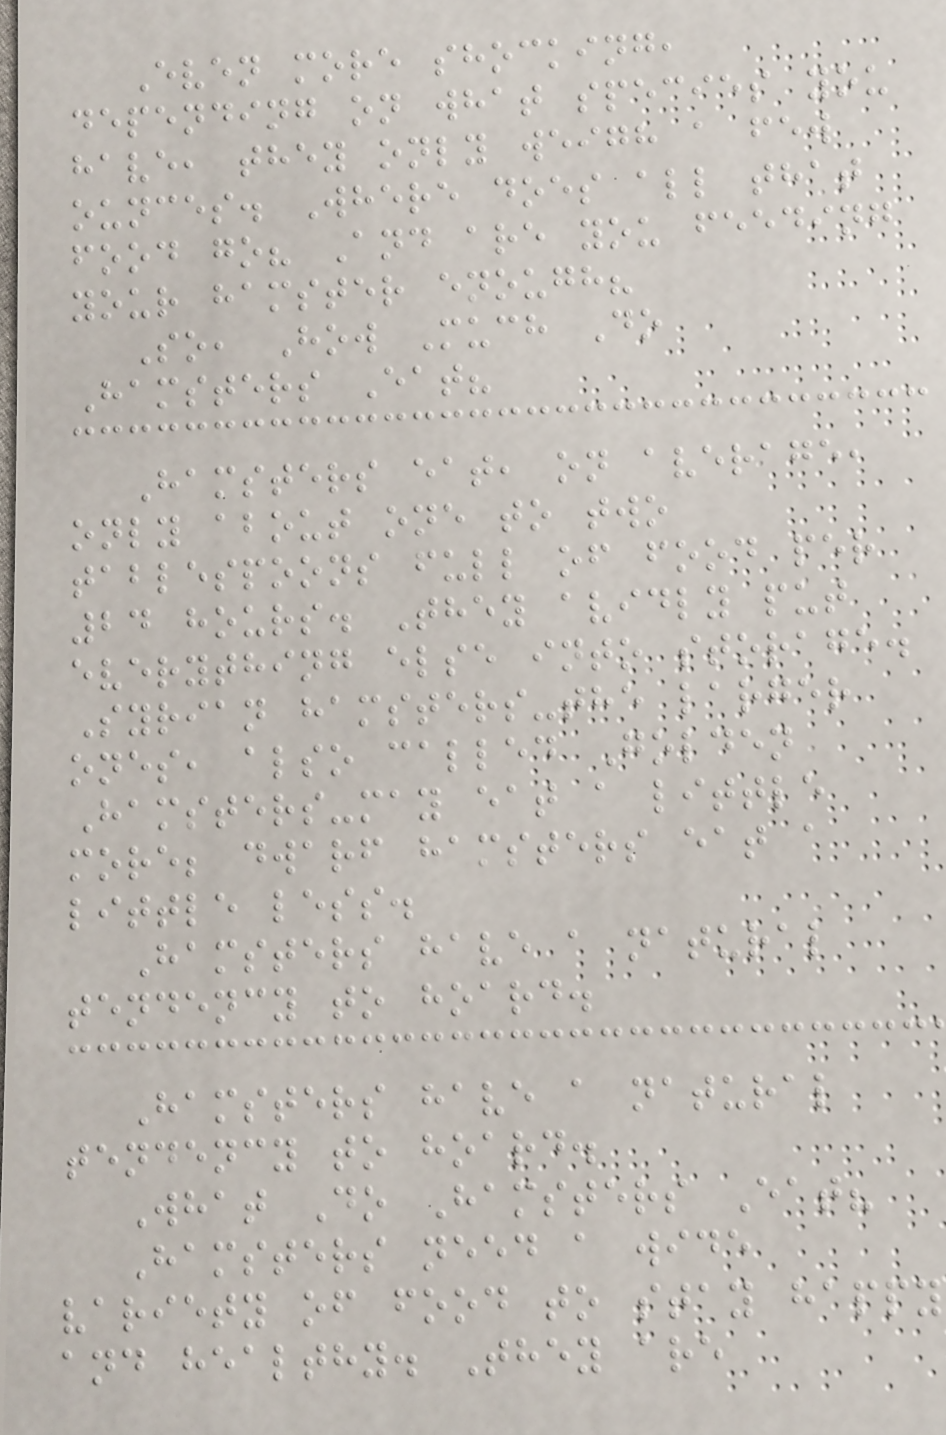Even more shocking,
depending on what species you
have, they only weigh a few
ounces. Where does all that
food go? And are you feeding
your hamster enough?
So, How Much Do
Hamsters Eat?
Hamsters eat, on average,
only about one to two
tablespoons full of food per
24 hours. They avidly put
everything else into storage.
Syrian hamsters-the larger
ones, also called Golden
Hamsters-may eat a little
more; dwarf hamsters eat a
little less.
Hamsters have a natural
tendency to hoard.
Hamsters have a natural
tendency to hoard.
What Do Hamsters Eat?
Hamsters need a wide
variety of food to stay happy
and healthy. They are
